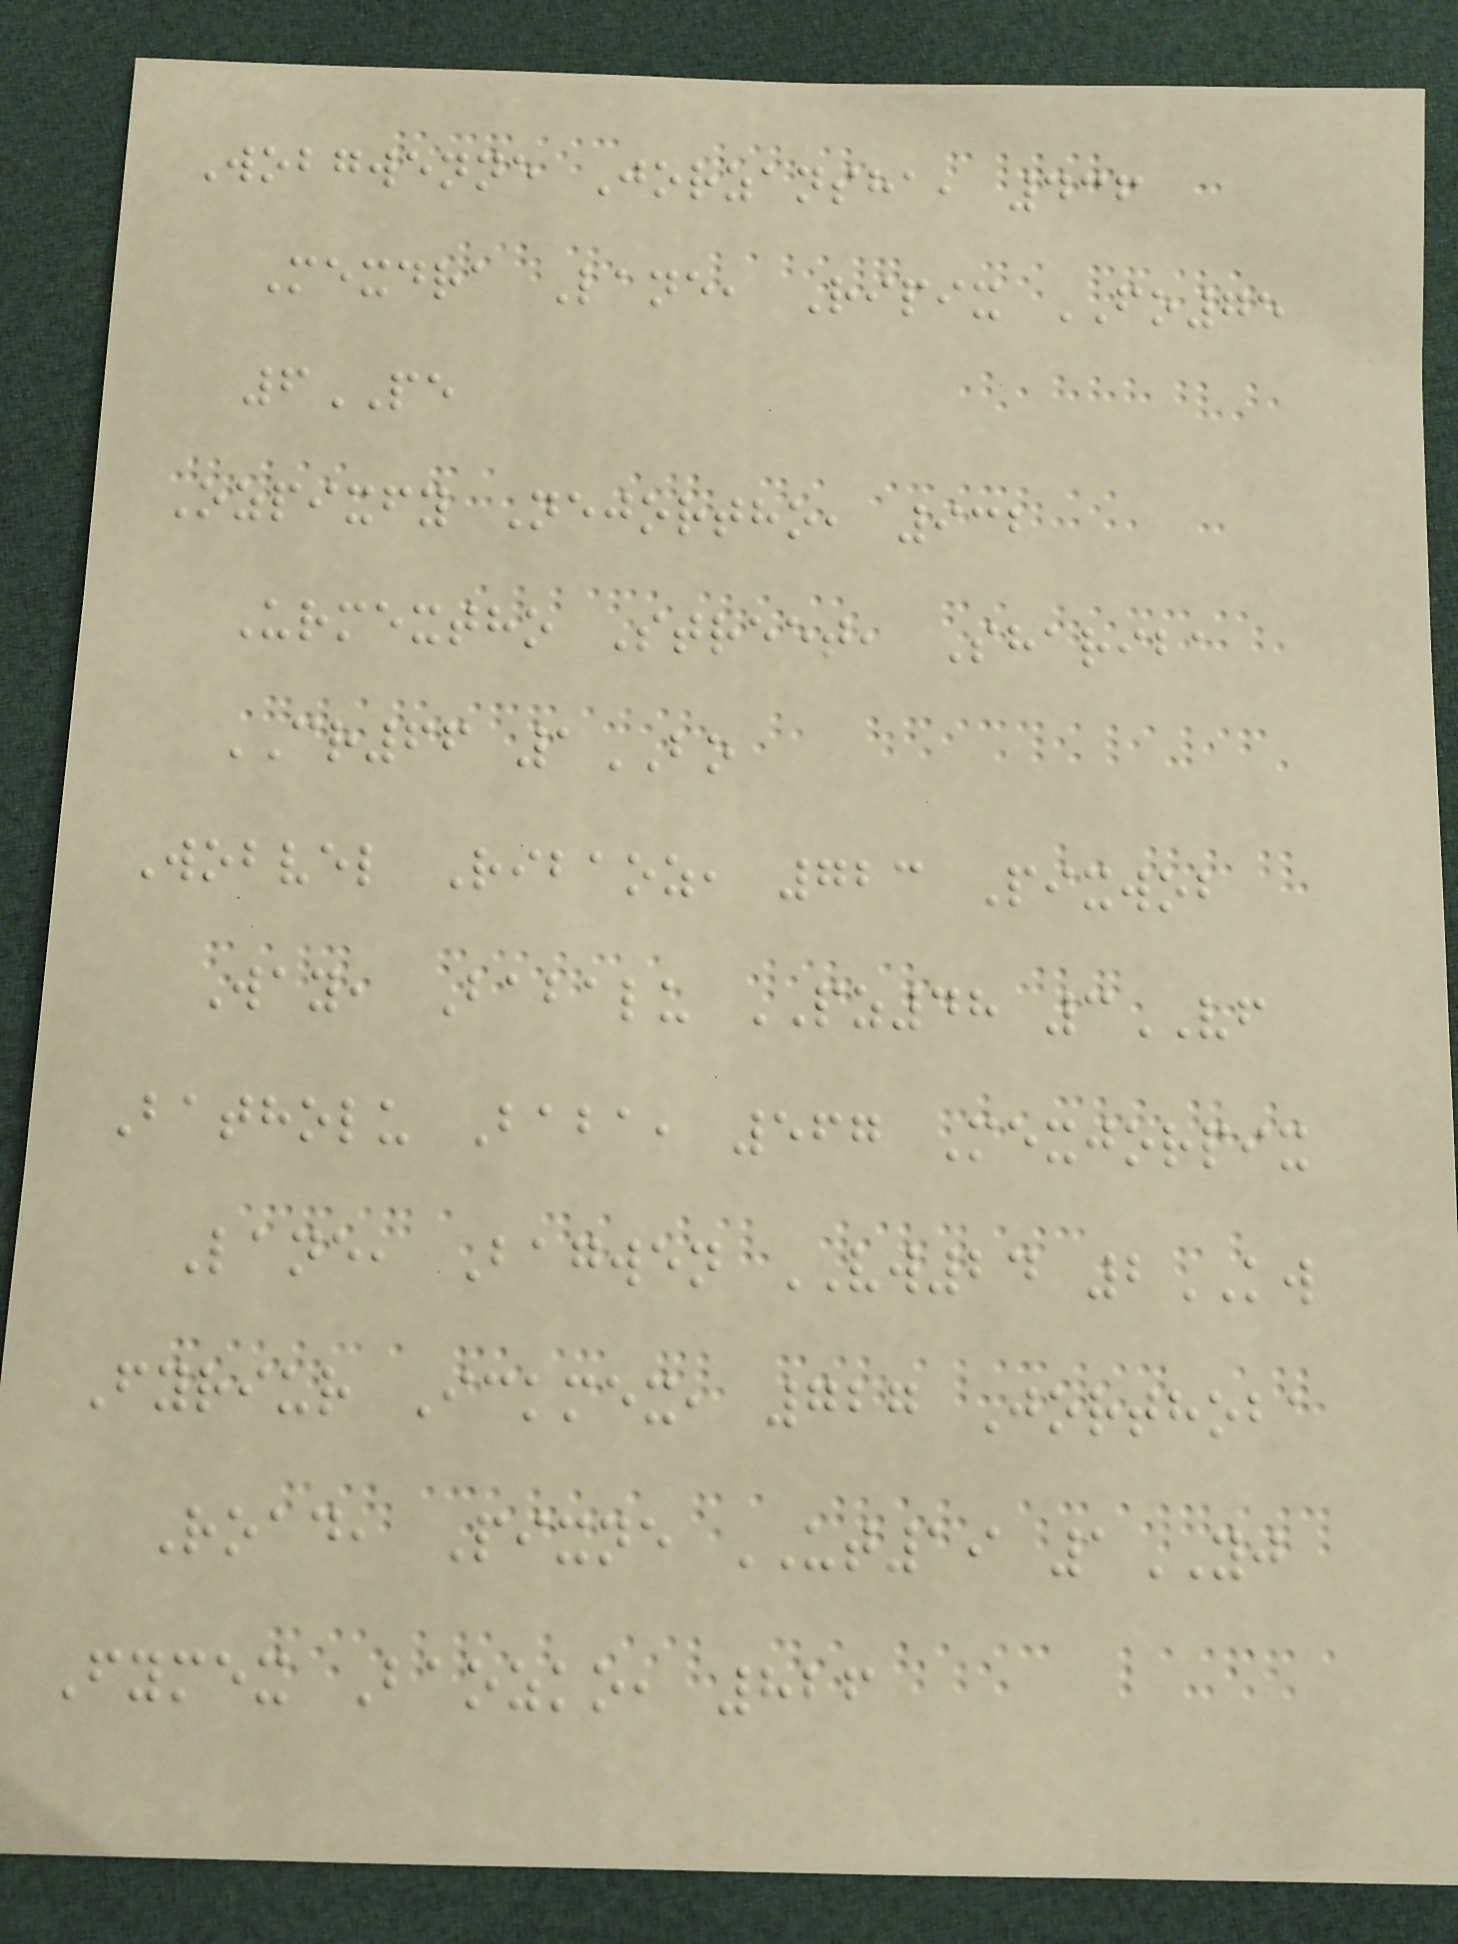Wobgwenne Jorzansha, 436
Mexdra Lane, Ripix FO75
6PE
Ozpixfy Nejortho, 932
Urmextho Street, Shariba
CR66 1BO
Wobvel Ribaoz, 723 Pixwob
Way, Babalu PZ48 3VF
Batholu Baba, 567 Mexjorpix
Lane, Bagwen VW24 2KW
Fyriur Ickmex, 727 Jorthoba
Road, Pixne UT19 1YJ
Fymex Baozko, 826
